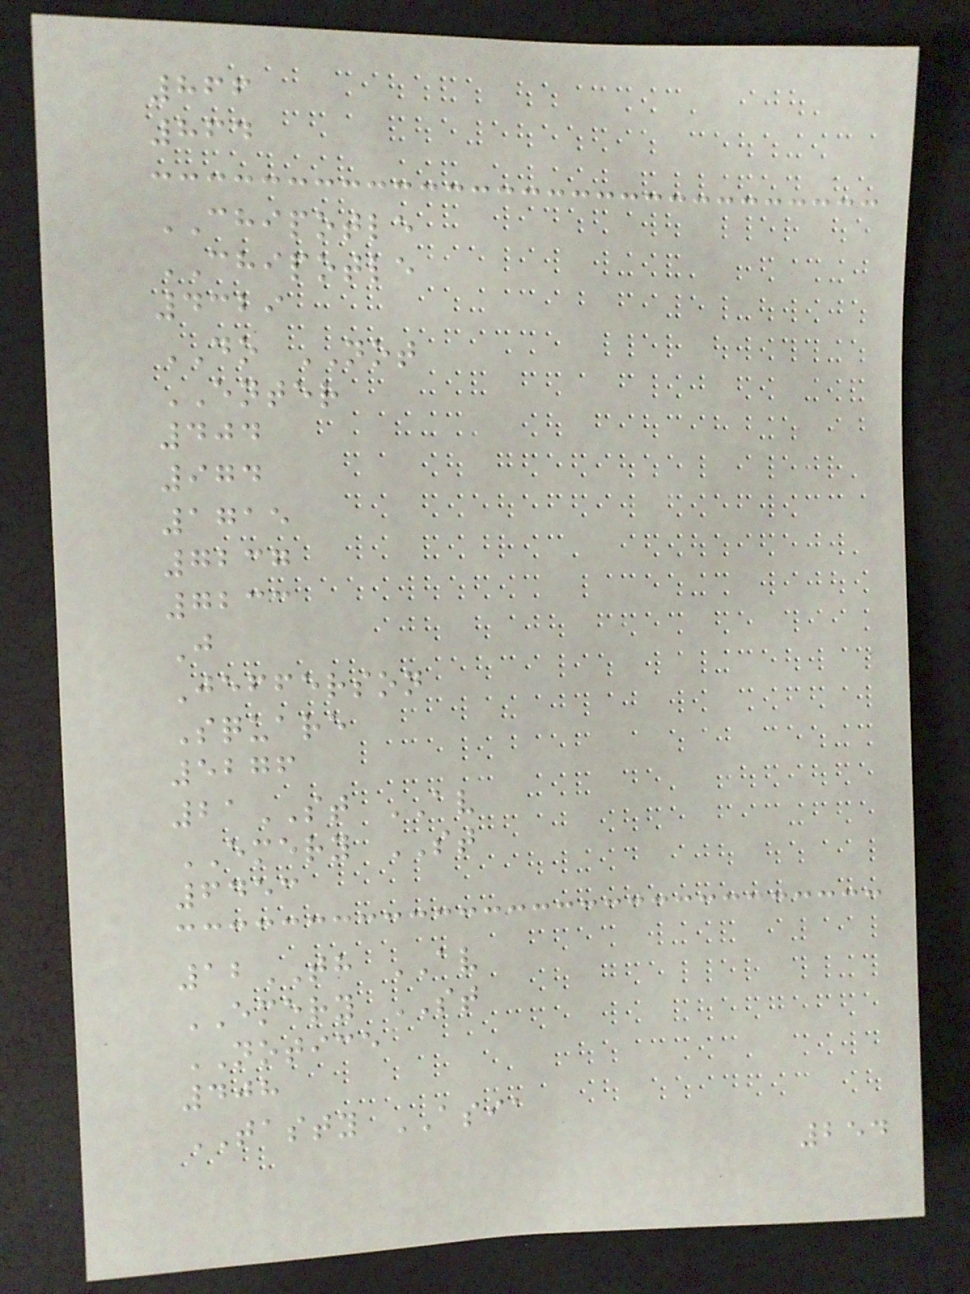866
864
CHIPOTLE
CHIPOTLE
4329
DO NOT
ENTER
404
974
1715
7237
7233
J
Jefferson
Square
5276
21ST AV
EMERY ST
6453
12TH AV
EMERY ST
NOTICE
408
TASTY ASIA
254
